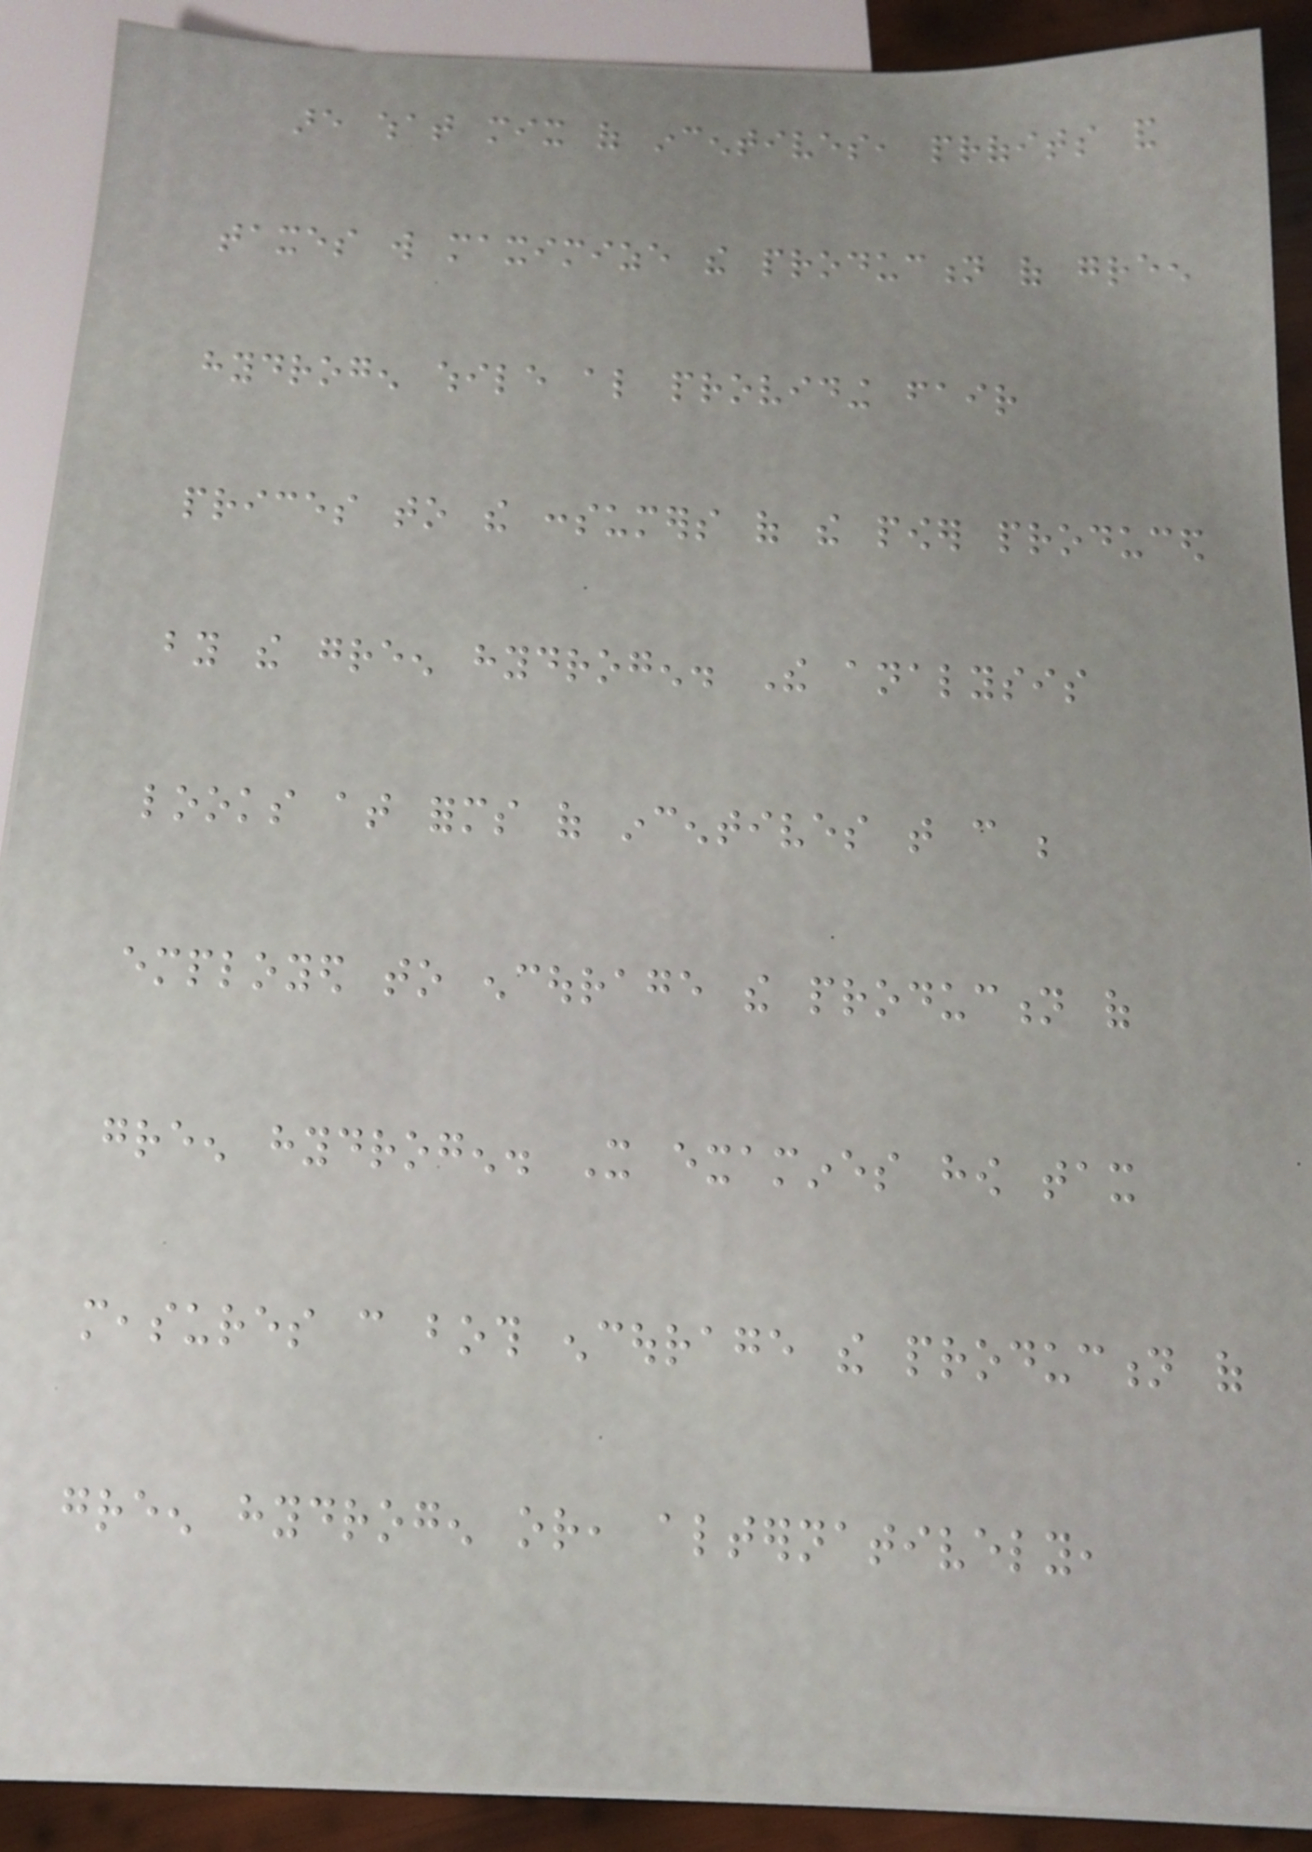are what mix of incentives, profits and
taxes will maximize the production of green
hydrogen while also providing fair
prices to the consumers of the power produced
by the green hydrogen. The analysis
looks at forms of incentives that can be
employed to encourage the production of
green hydrogen. It examines how tax
measures can both encourage the production of
green hydrogen or, alternatively,
